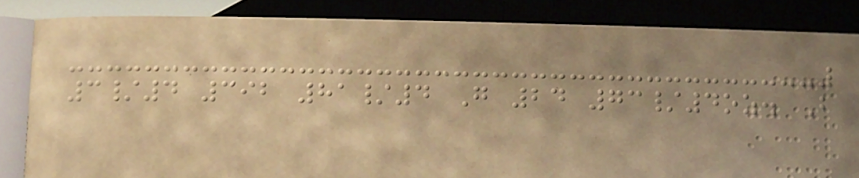3/4 392 81/4 G 24 73/4oz. B
